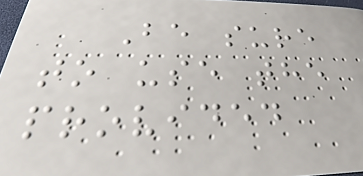Be sure
to use the
provided
